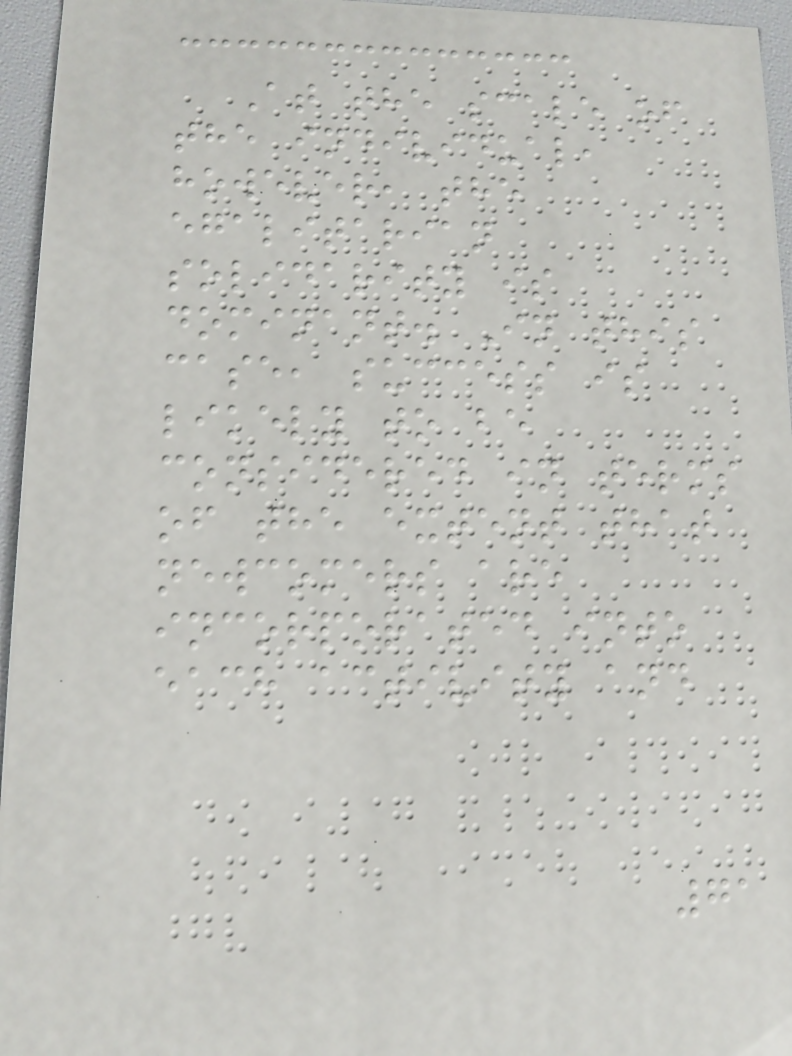At the scale of
the individual,
however, the
egalitarian
solidarity is
dominant. In this
case, success is
likely to be
considered in terms
of the extent that
newcomers are
incorporated into
each activity and
71
